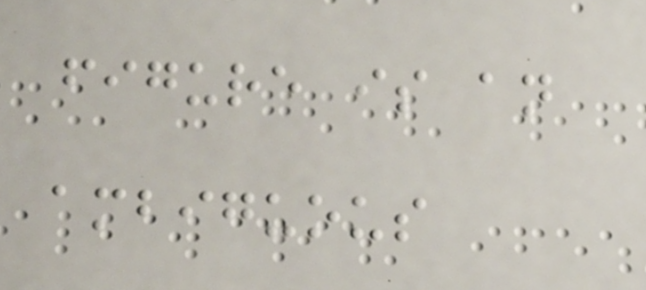figure is an
ambiguous
